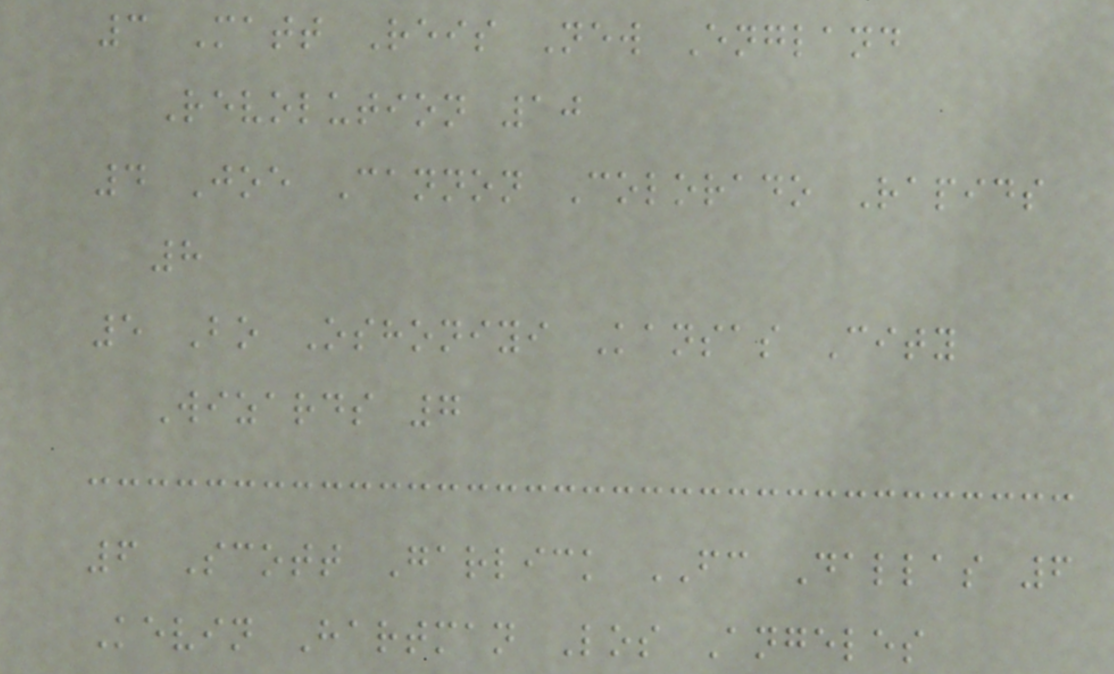3 Matt Reis New England
Revolution 10
4 Joe Cannon Colorado Rapids
8
5 Bo Oshoniyi Kansas City
Wizards 7
6 Scott Garlick FC Dallas 6
Kevin Hartman Los Angeles
